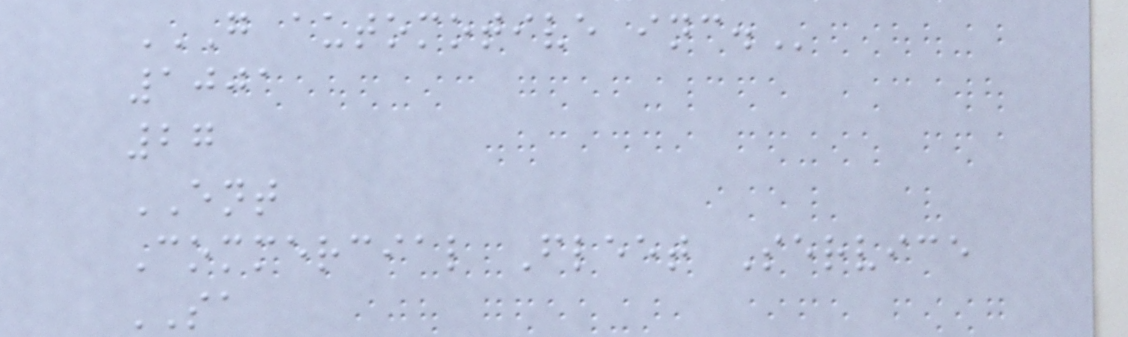G AUTOMOTIVE INC.
1001
27
ENT
Commercial Fleet Service
SA
